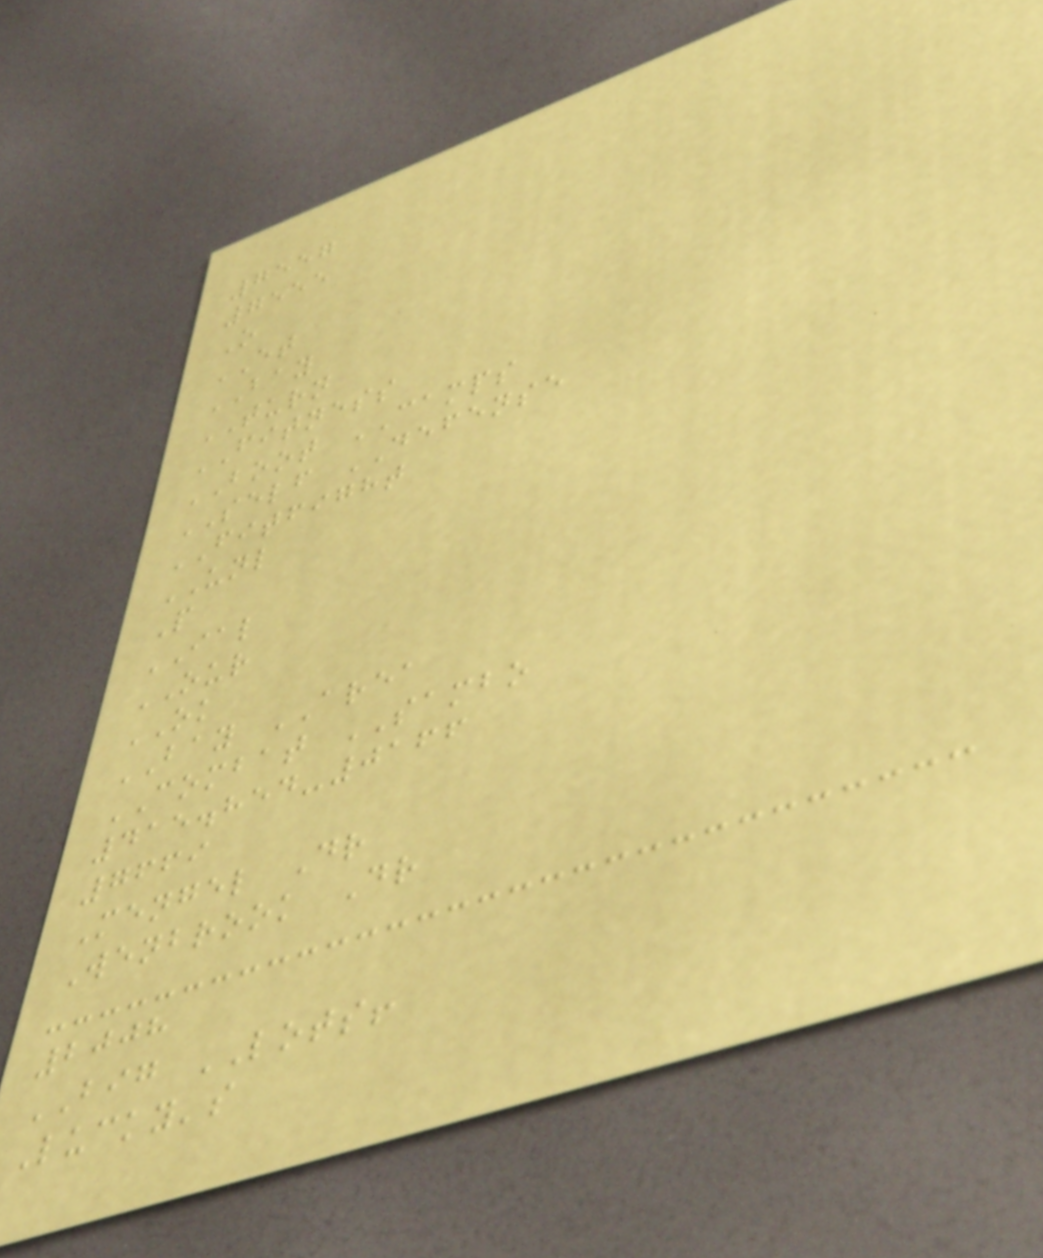7557
7555
O
ET
BAY
TURN
FITNESS
BOOT CAMPS
SELF DEFENSE
FITFIGHT
UNL
P
IAL
OUR
OK
BAY AREA
COMBAT SAMBO
415.854-0166
7669
Mengel Dr
Wenbrook Dr
2008
BIG LOTS!
Lucky's
